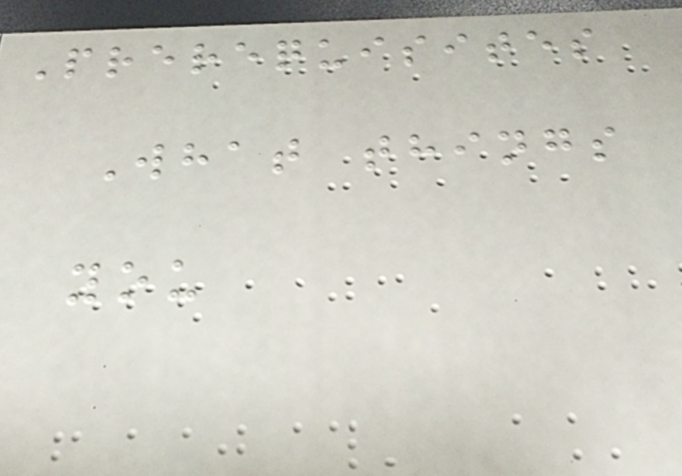Prerequisites
What things
you
